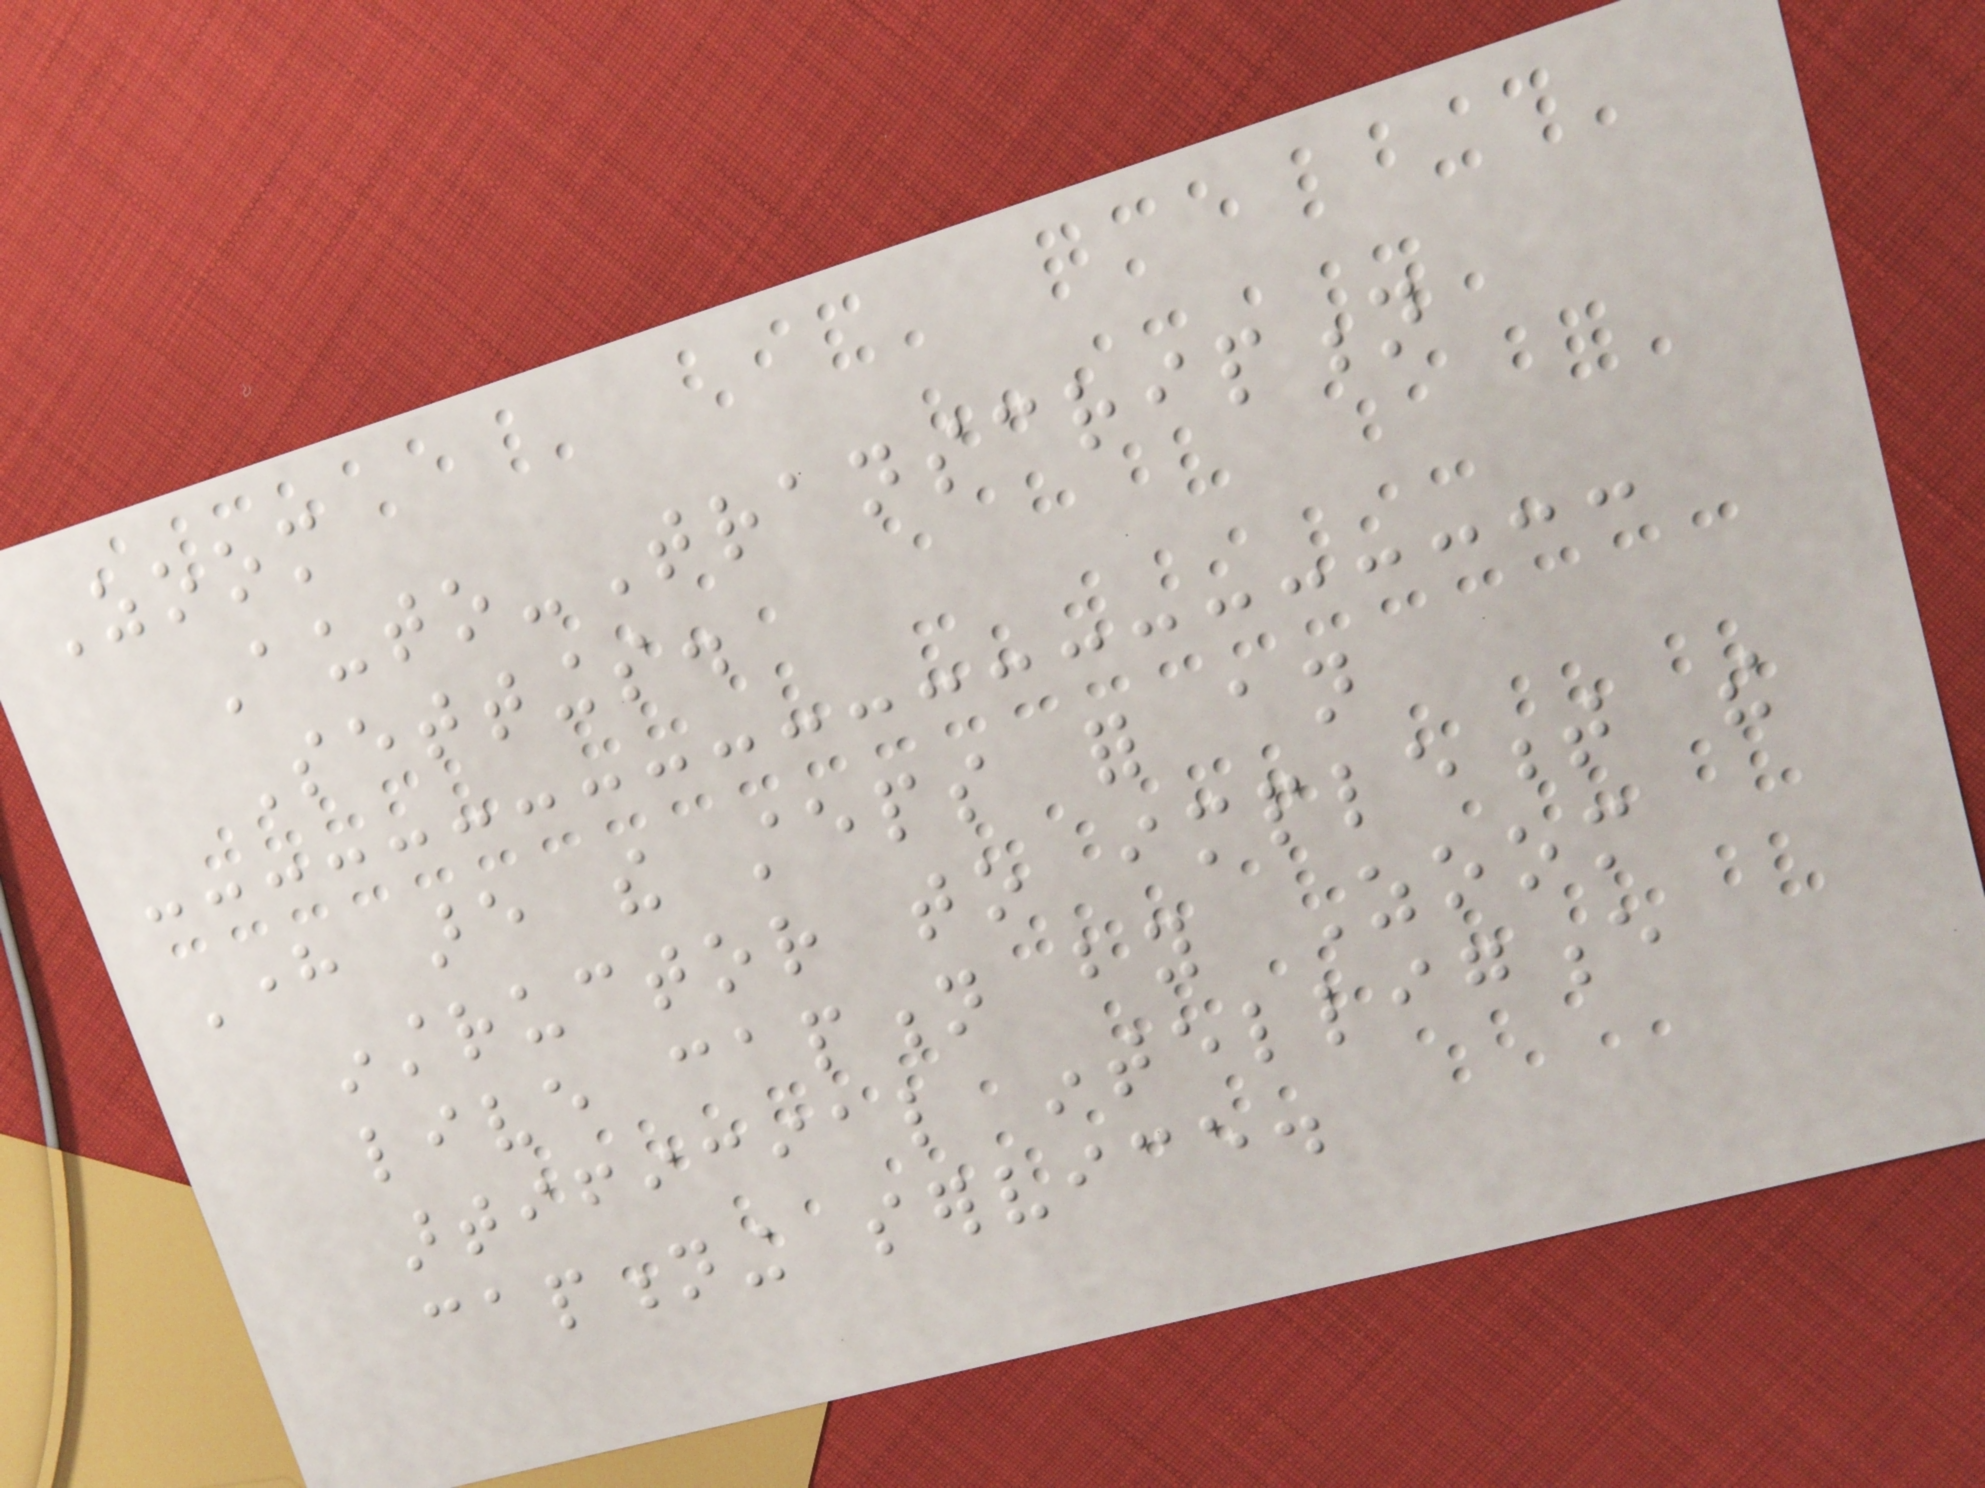Zoom
Auto-Transcription
Settings.
Here are the steps for an
instructor to implement the
live caption by Zoom
artificial intelligence
captioning service.
